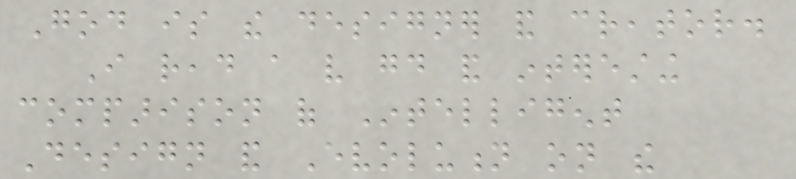God is the designer and creator.
I read a very good and interesting
comparison of Intelligent
Design and Evolution on the
